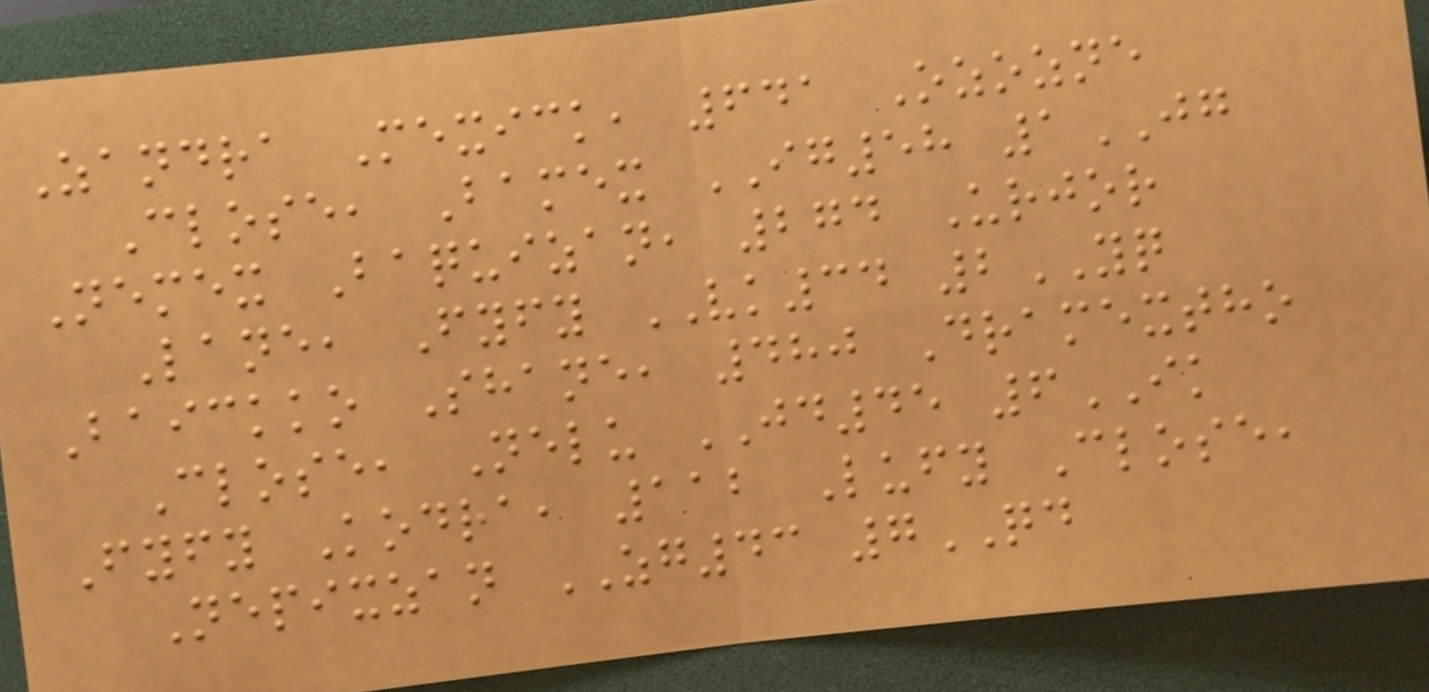Zandra Mexick, 641 Ozozne
Close, Bamex IG58 1JG
Nemex Baquizan, 274 Urjor
Lane, Fyfy VK34 2YQ
Baickko Shane, 480 Dramextho
Close, Nelu JD45 6IK
Fyfy Kodra, 112 Lufy Close,
Nepixzan ZG43 7QD
